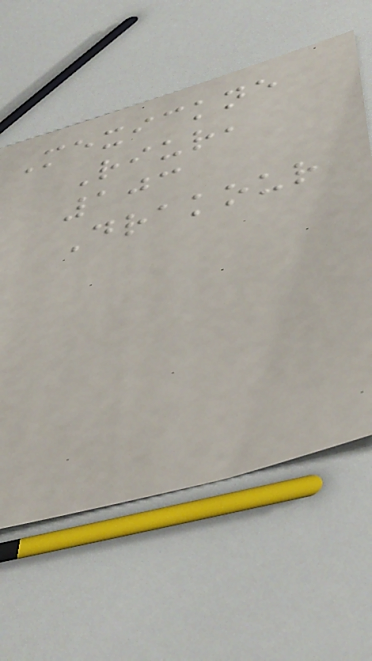Mexickne
Riur,
103
Drakour
